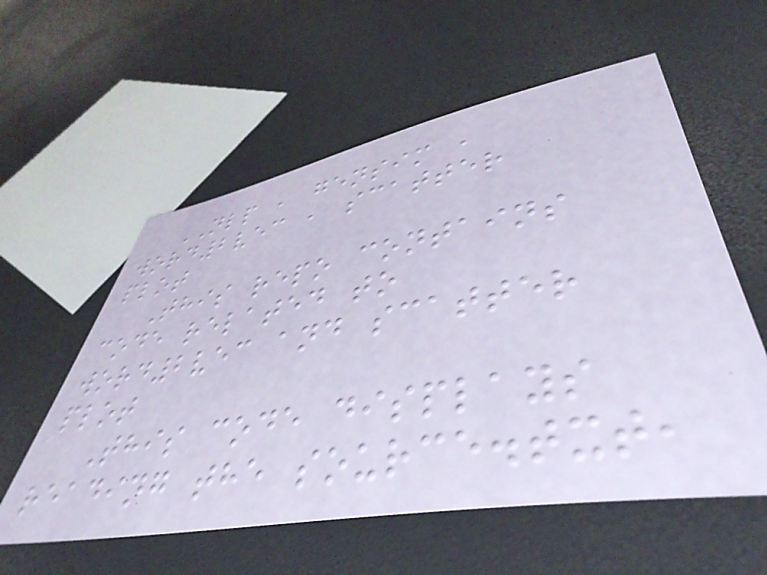NLP , gensim ,
word2vec , scatter
plot
This repo contains
code related to
word2vec and scatter
plot
This code displays
reading the source.txt,
